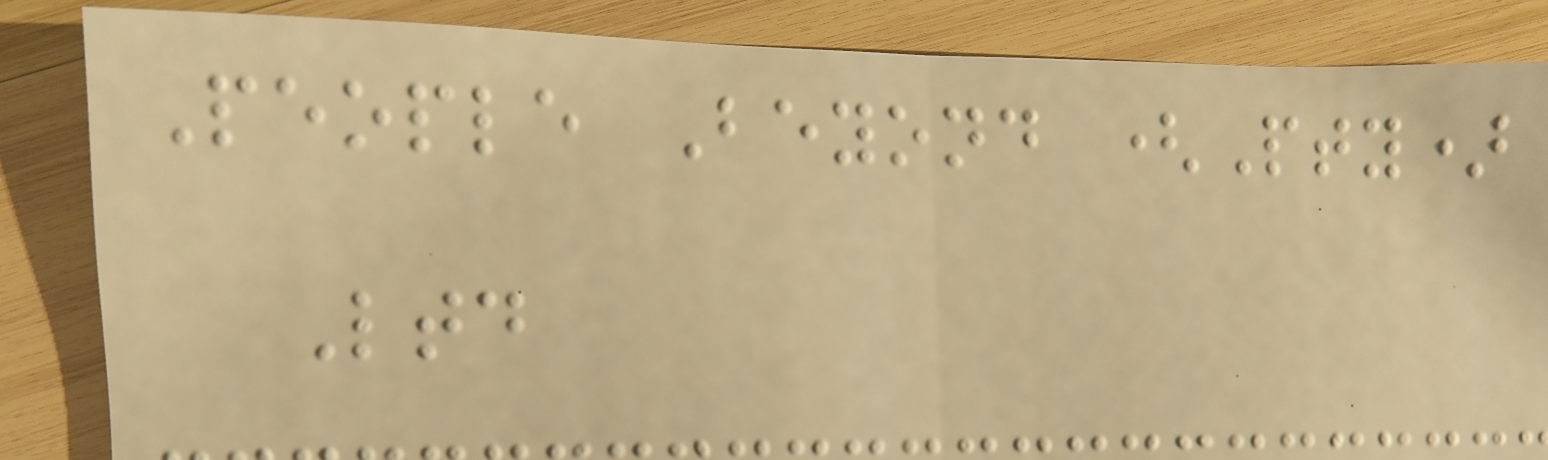People Beyond (Pty)
Ltd
